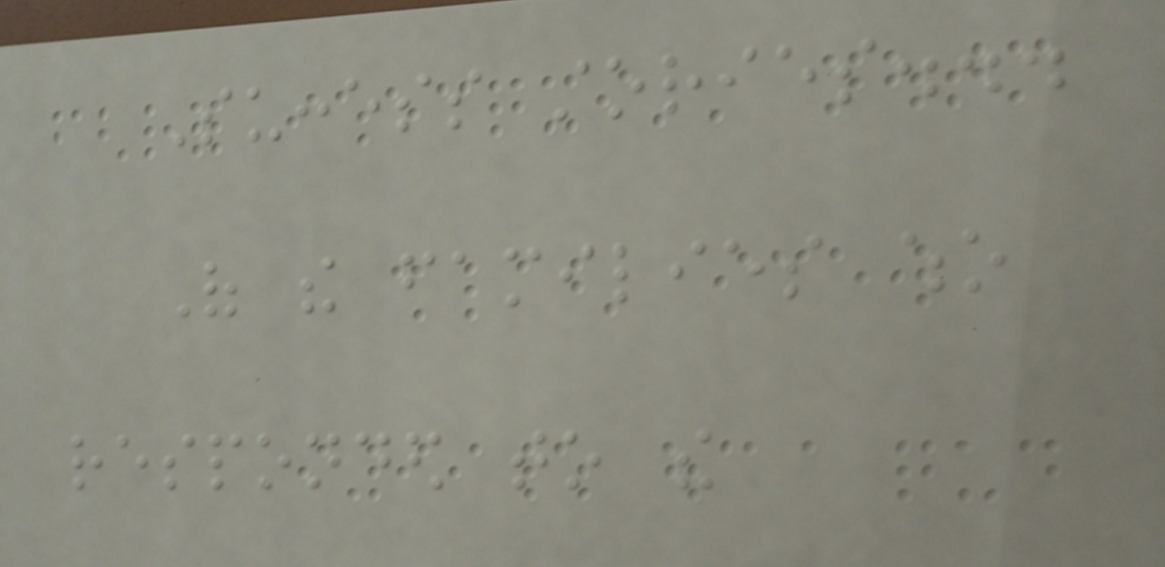Success stories...
Of the families who
responded to the
